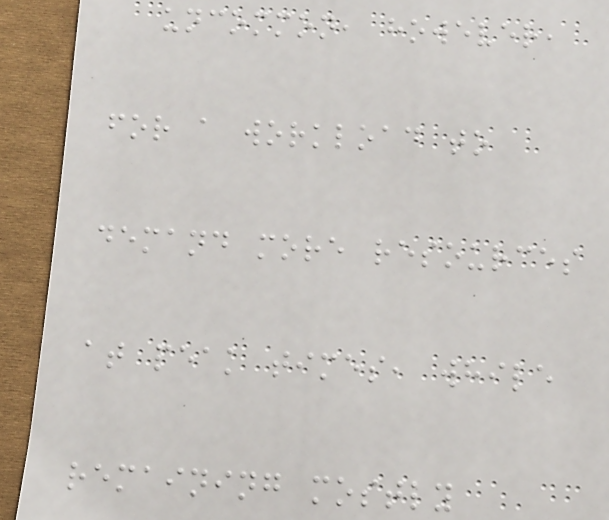uncommon, however,
for a workload to
demand more resources
at peak times, while
remaining mostly
